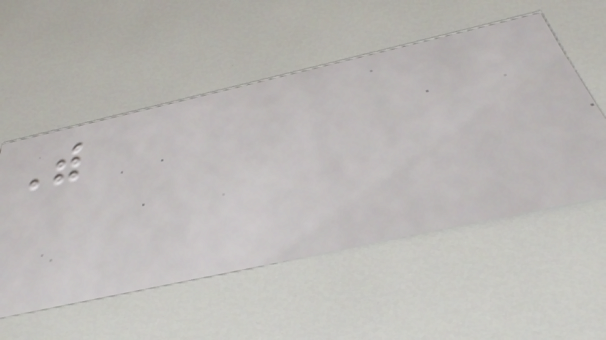With
